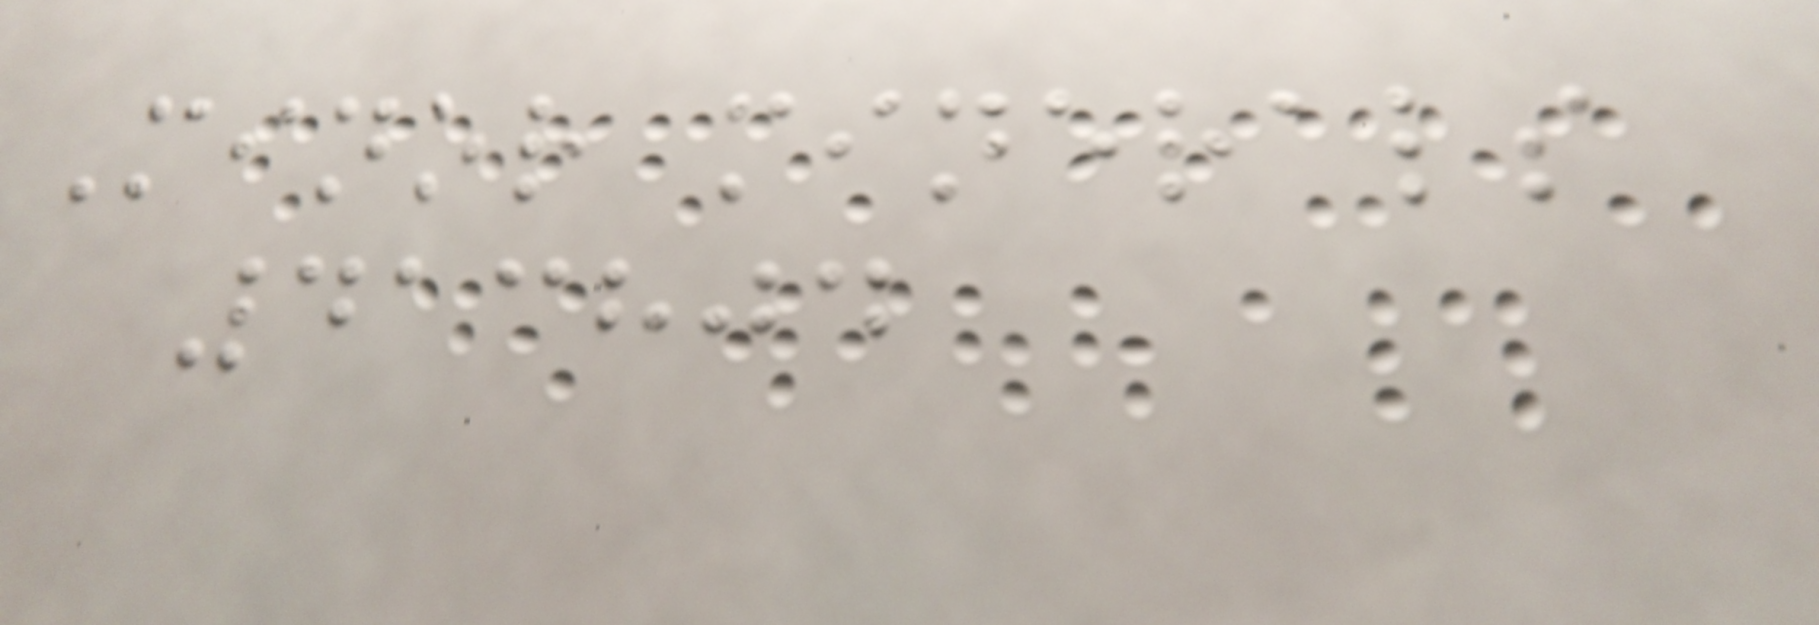Minor minerals
413804
